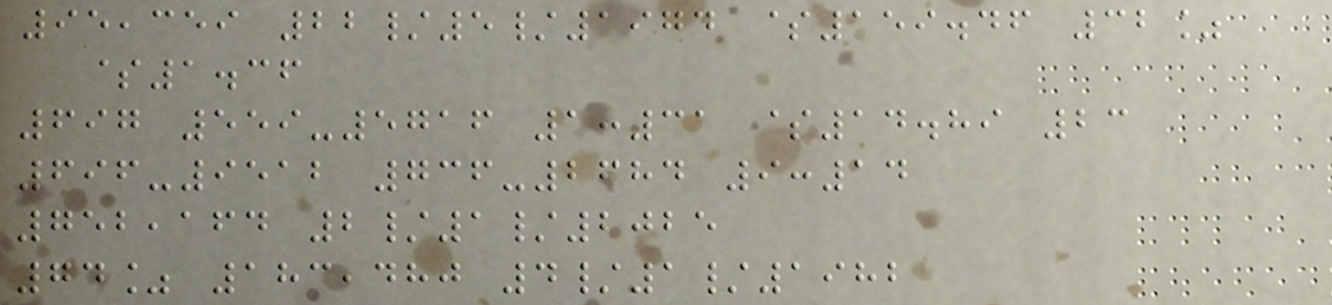95,359 22/5/1974 $159.46 32%
$1.36
697 559-5716 1:31 $14.89 23
696-9512 736-2684 9:14
752,164 2/1/2025
74% 183,480 4/1/1982
